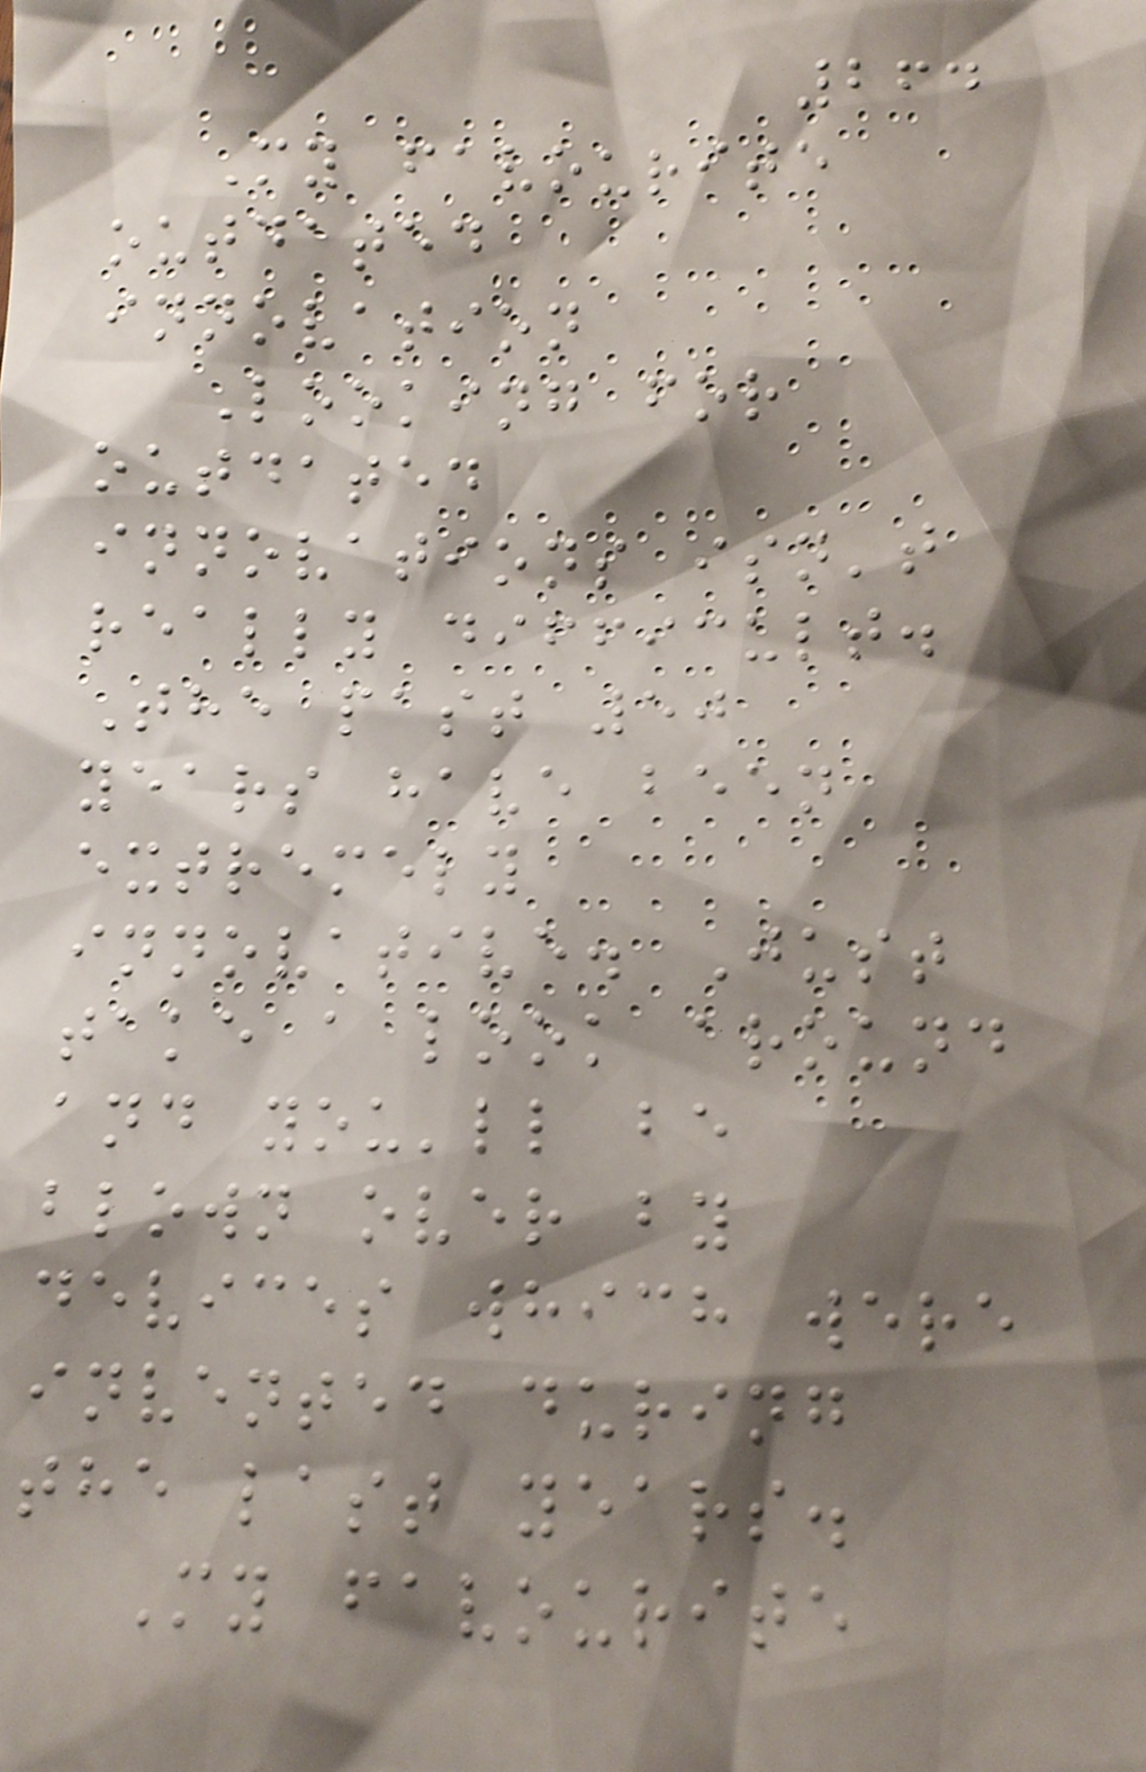264
My favourite
outdated
innovation
Looking for
outdated
innovations isn't
really difficult.
The past 50
years have been
extremely
innovative. Just
take a look around
and you'll be
blown over by
devices which were
invented during
the last years.
My favourite
